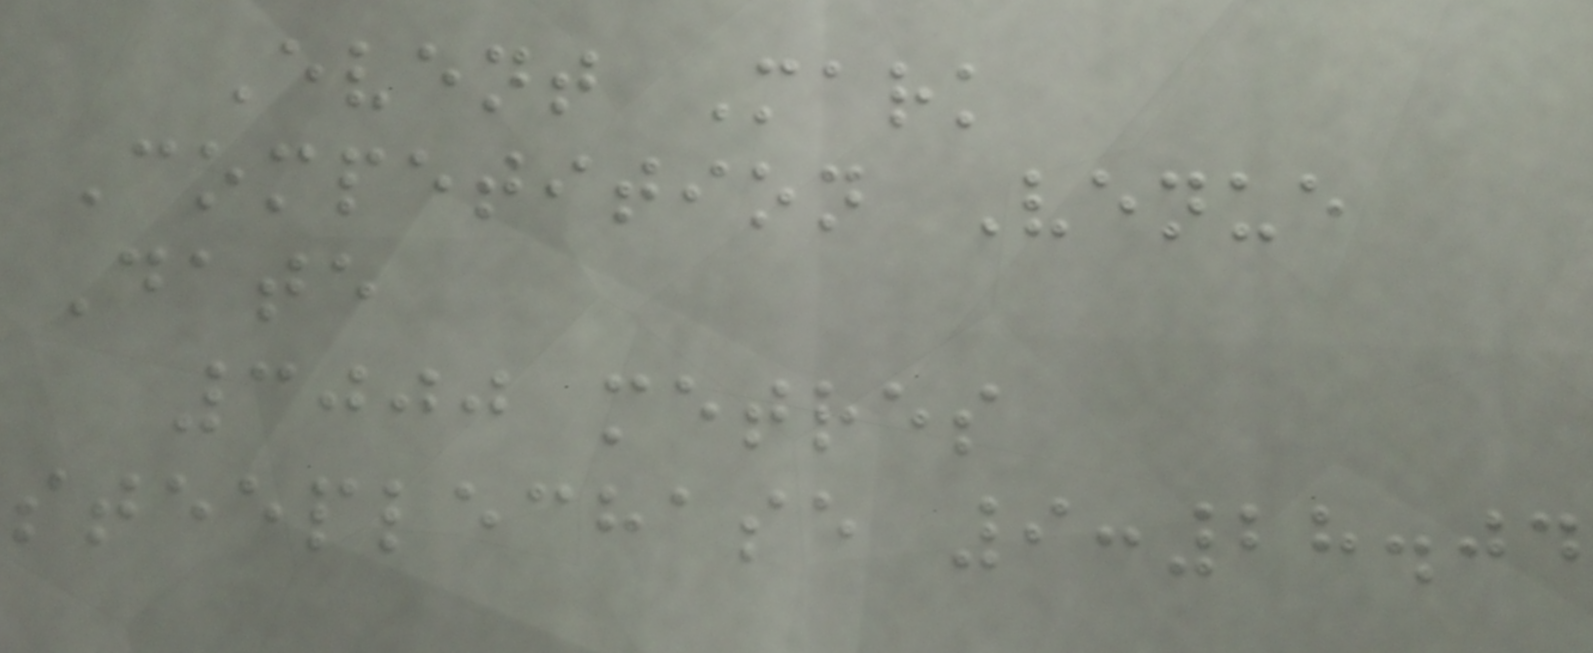Event Mark
Competition Venue
Date
3000 metres
steeplechase 9:28.04
